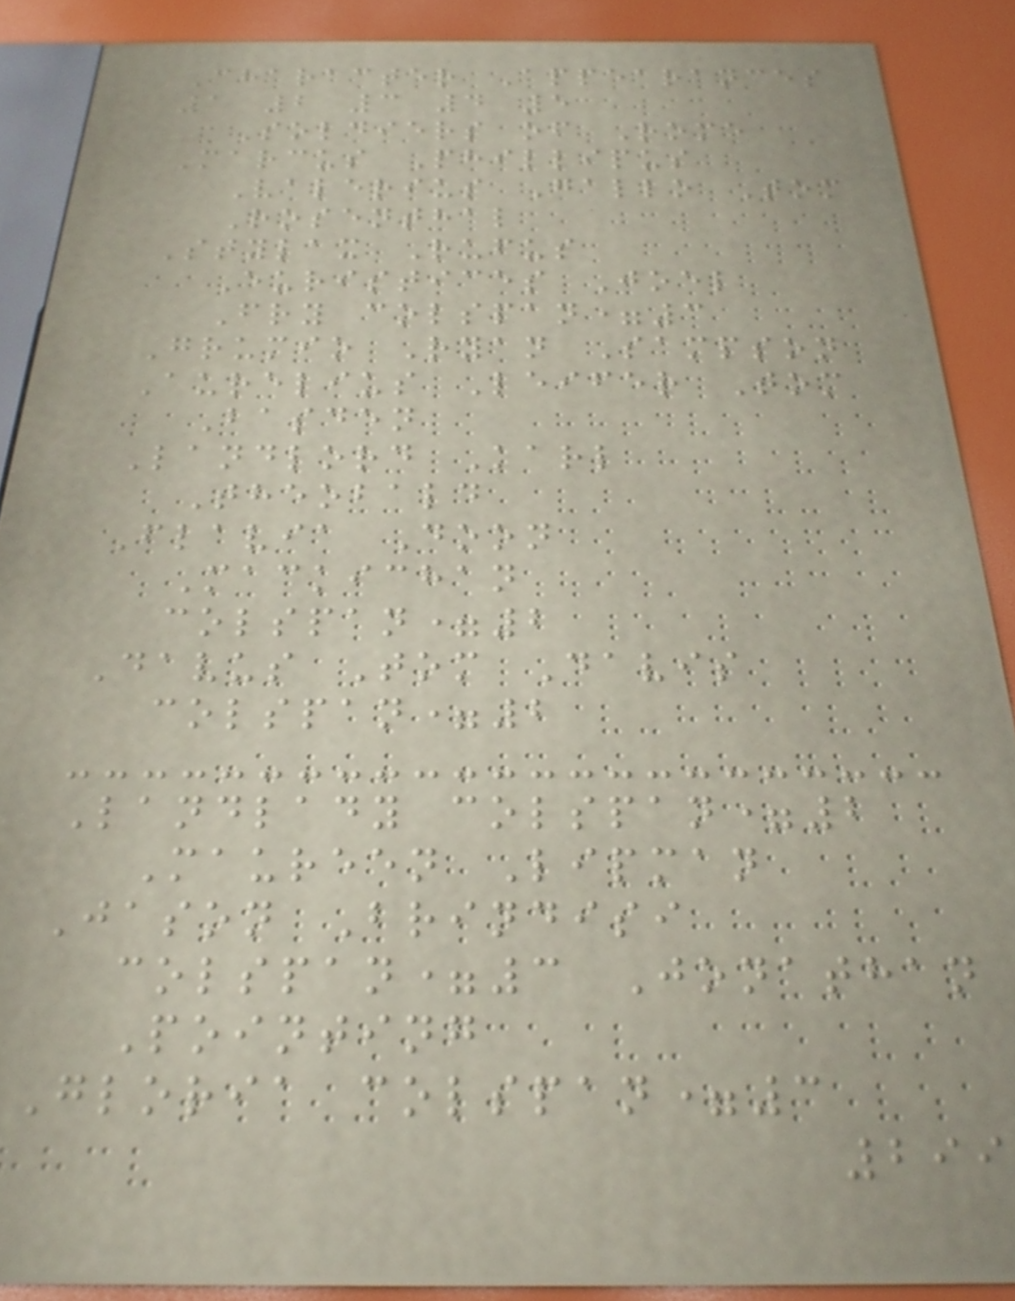Character Appearances
1 2 3 4 5
Soldiers of Rome
Marcus Phillipus
Valerius Gallo Tom
Rosenthal
Stylax Rufus
Euristices Joel
Fry colspan=3
Grumio Ryan Sampson
Aurelius Leifer Tom
Basden
Landlord Karl
Theobald
Flavia Doon
Mackichan
colspan=2
Davus Tom Davis
colspan=2
Landlady colspan=2
Maureen Lipman
Jason Brindisi
colspan=3 Jonathan
Pointing
Gloria colspan=3
299
